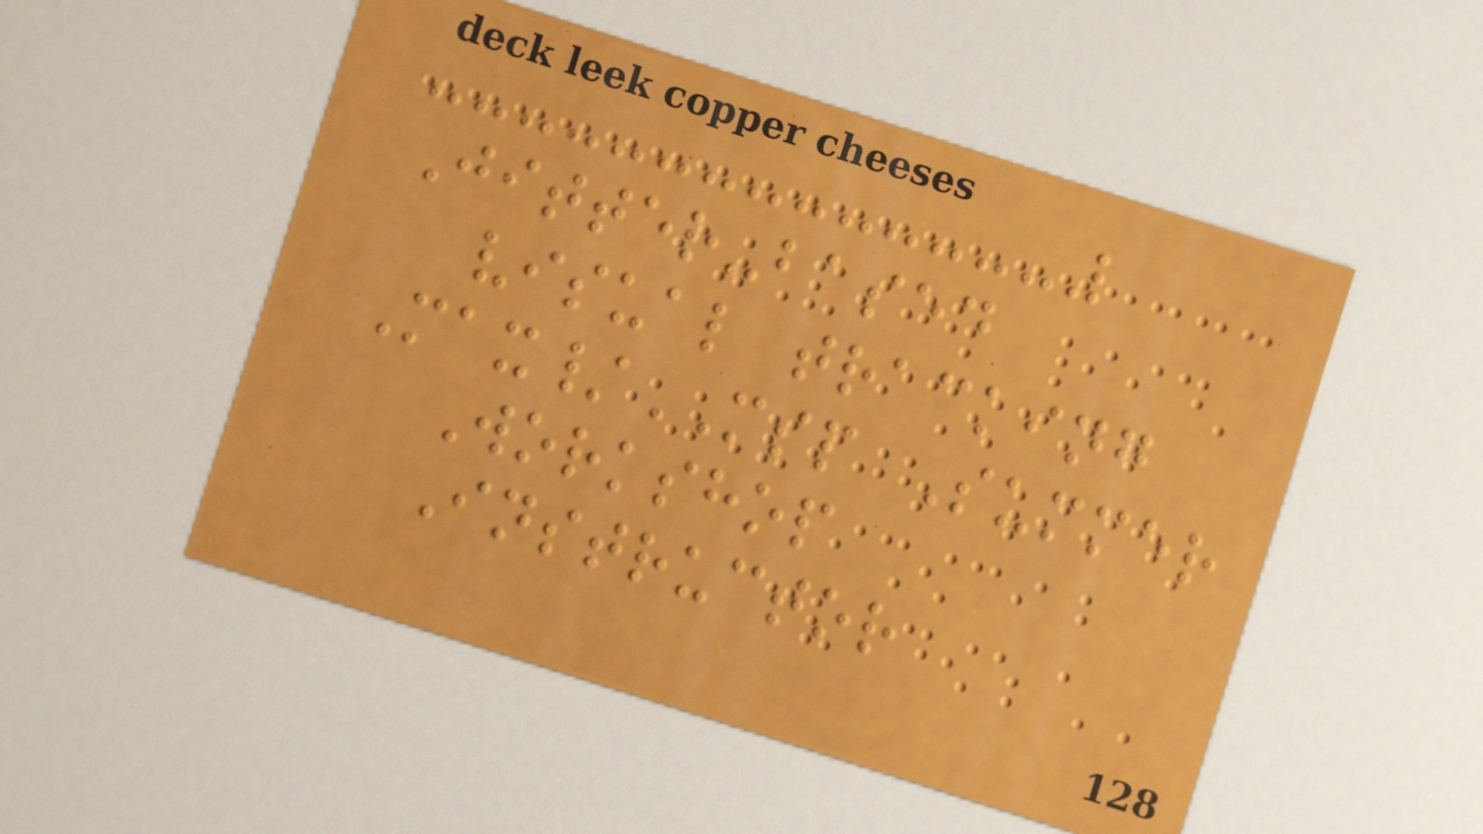Jitter-based
visual tracking
Max/MSP Summer
Workshop
Instructor
